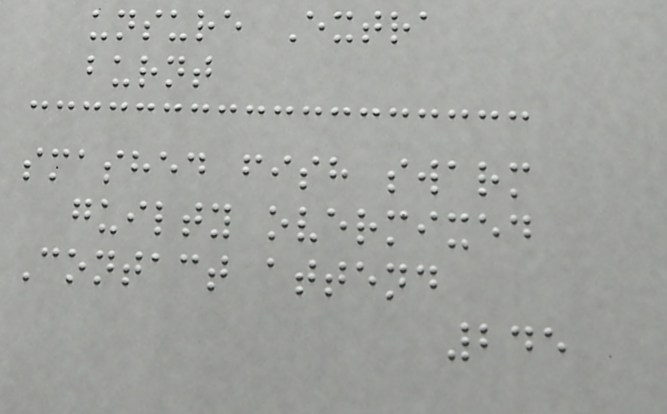unsure Extra
burnt
smashed fish swarm
guilty overmixed
Contact attend
245
